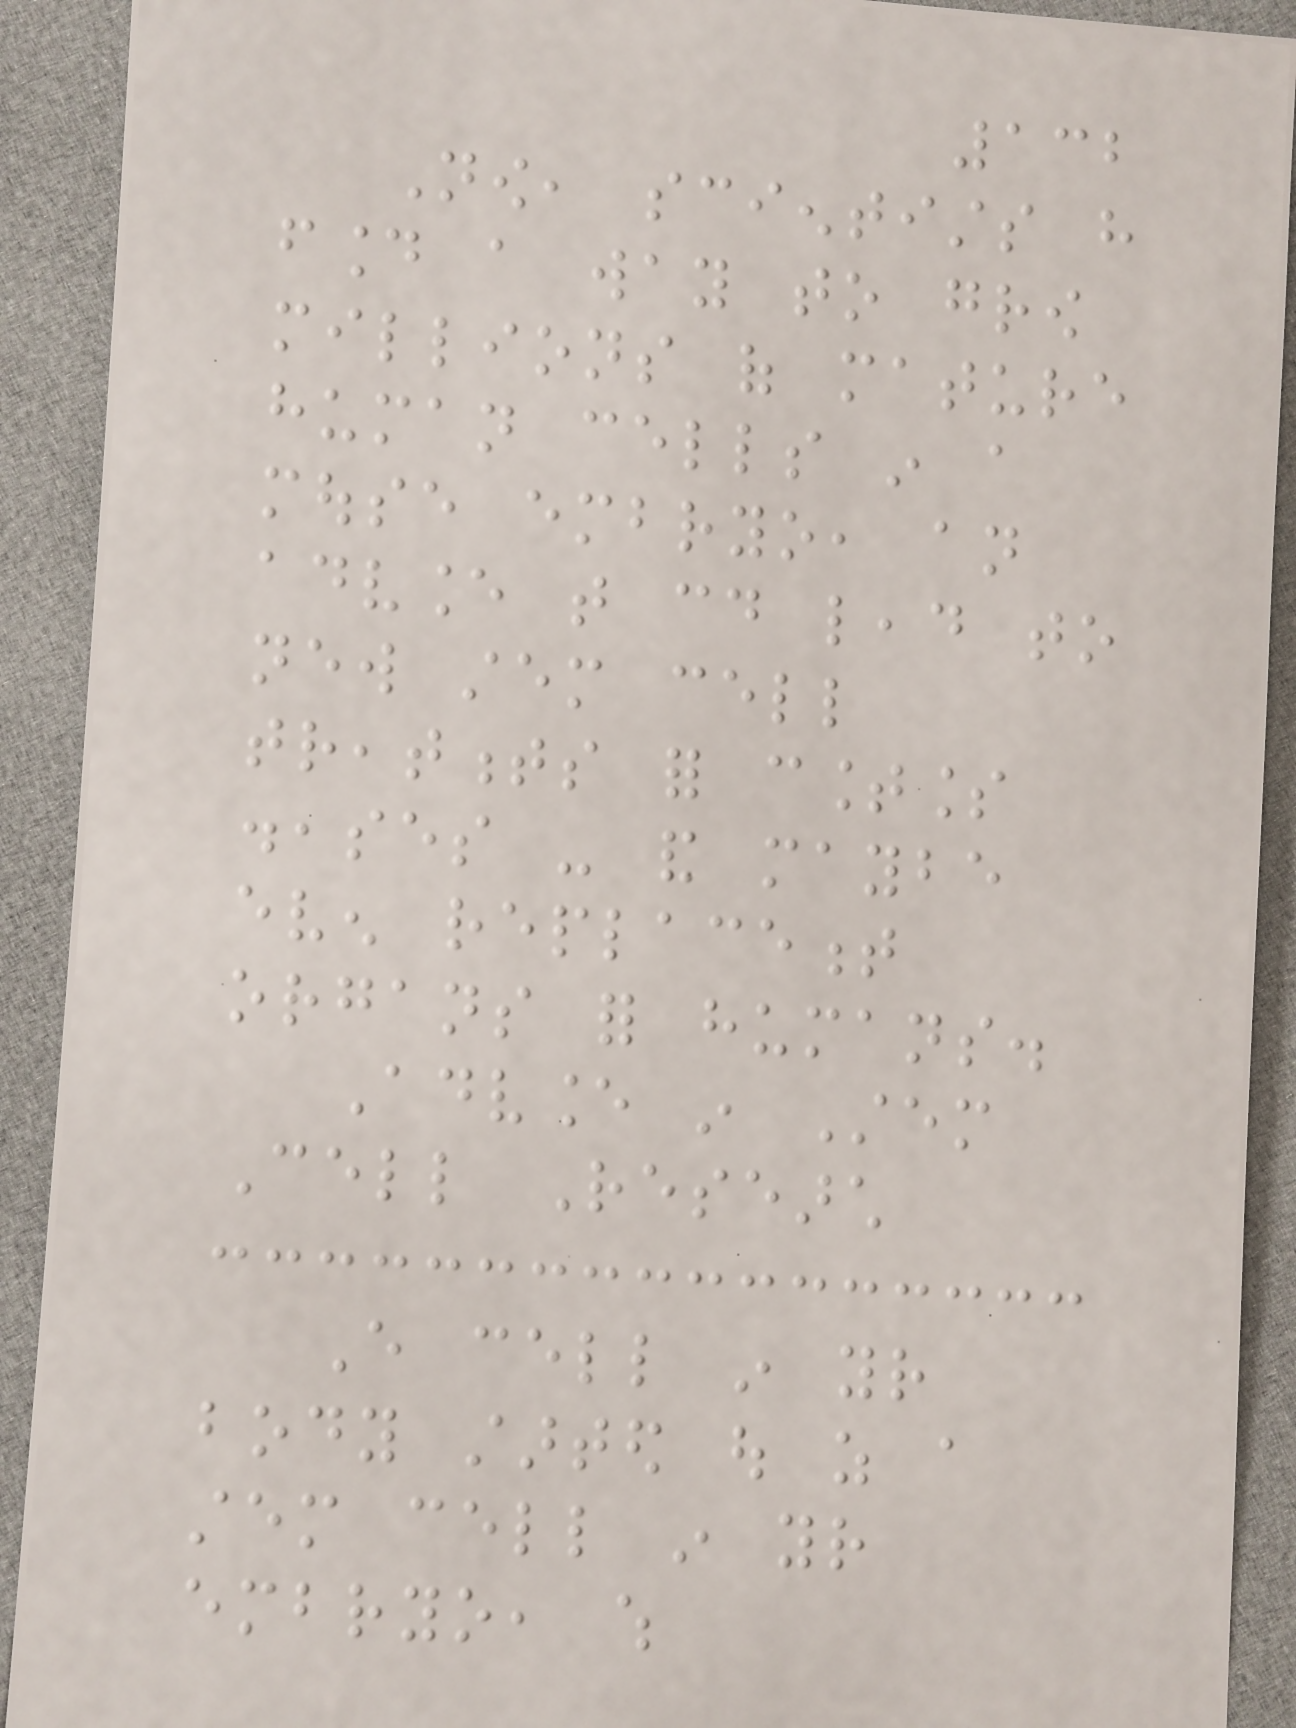132
Now, scientists have
found a way to grow
millions of mature
human cells in a
mouse embryo, an
advance that could lead to
new stem cell
treatments for countless
diseases - and maybe
even replacement
organs for humans.
Advance in Stem
Cell Research
Every cell in your
body started out as a
stem cell in your
embryo, which
